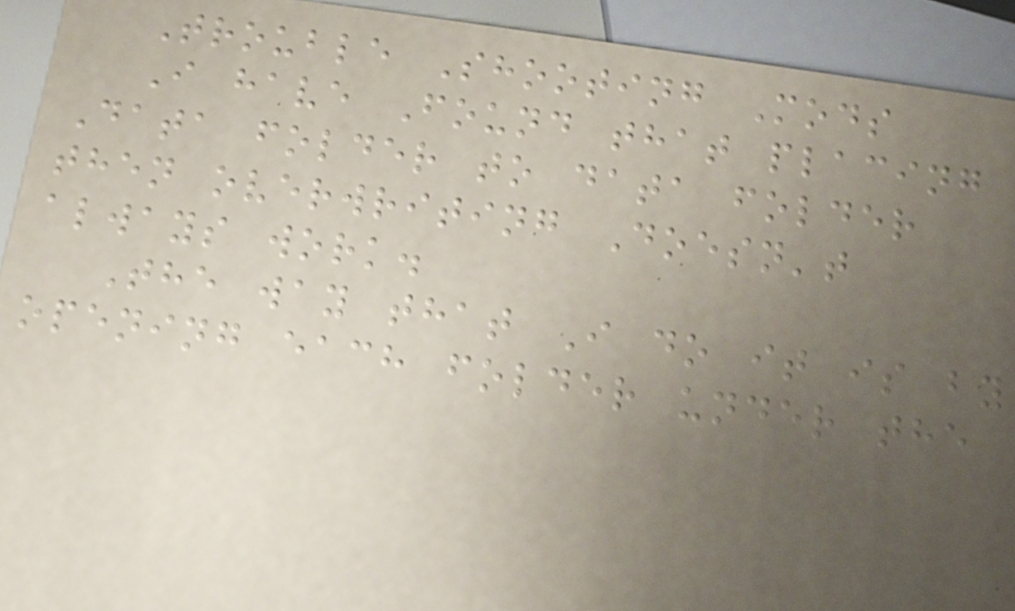Trouble Shooting Mods
I have Found that placing
Data folder to data folder
then overwriting Doesn't
always work.
The way that I do it is by
opening each folder under the
